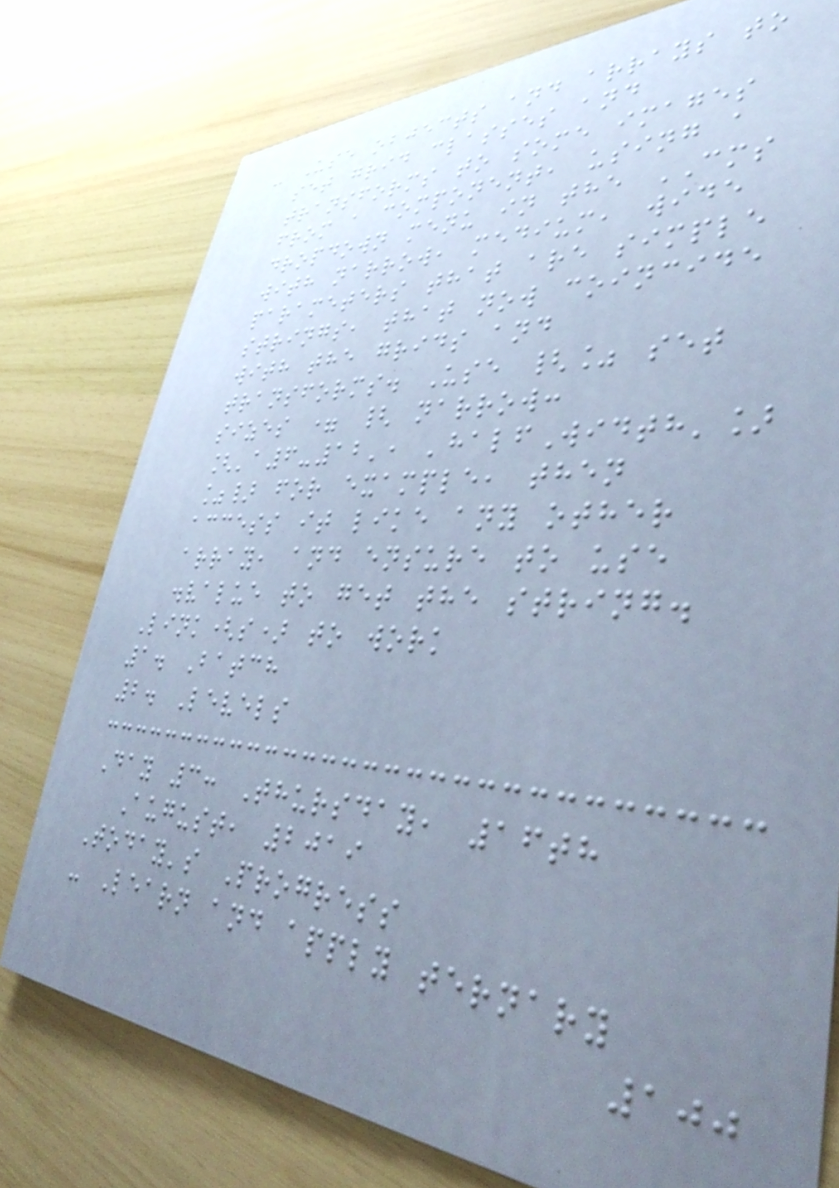- Use objects and arrays to
set grid classes and
transforms to some images
from a component, using a
dropdown menu in the CMS
with narrow, medium, wide
parameters that are simple
strings, that now coincide
with the grids and
transforms. Use {% set
sizes = { narrow:
['a6-12', 'halfWidth']
%} for example, then
access it like any other
array, and ensure to use
.value to get the string.
Link(s) to work
1. Batch
2. Levels
Day 3: Thursday, 16th
August, 2019
Today's Progress
- Learn and apply ternary
100
